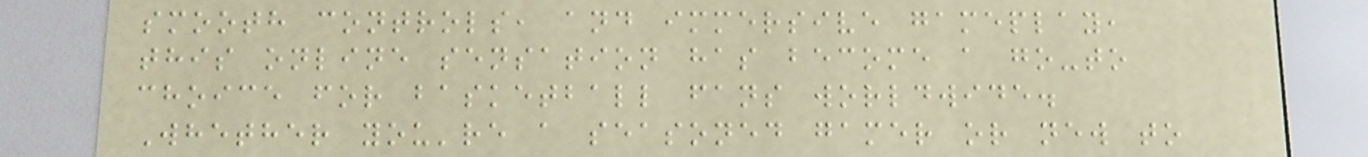smooth controls, and immersive gameplay,
this online sensation has become a go-to
choice for basketball fans worldwide.
Whether you're a seasoned gamer or new to
